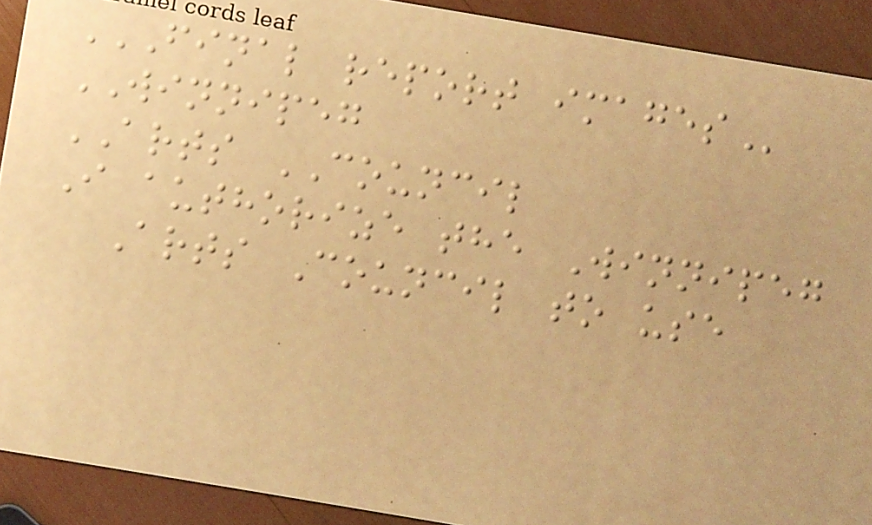FINAL REPORT IMAGES
WINNIPEG
ARTS COUNCIL
I authorize the Winnipeg
Arts Council to use
